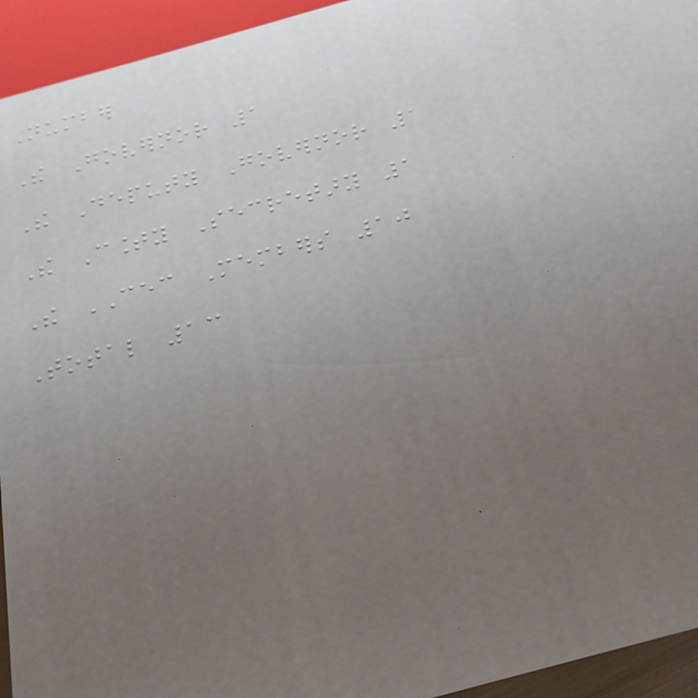Number
The Governor 1
The Deputy Governor 1
The County Secretary 1
The CEC Members 10
Total 13
